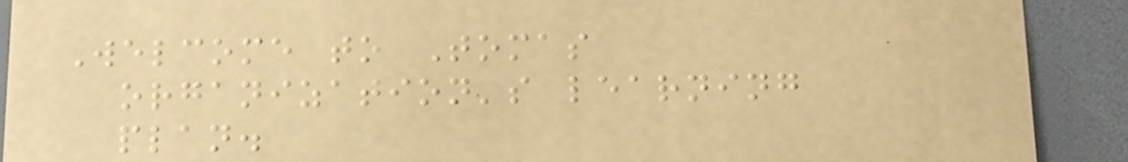Welcome to Tomas
organization's learning
plan.
